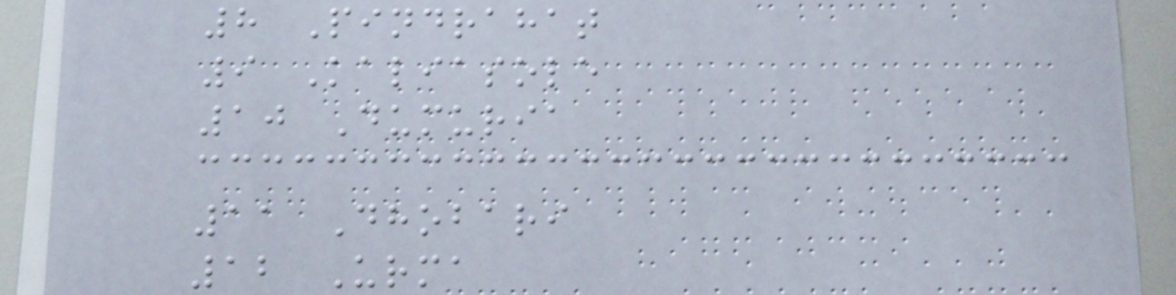8 Pindrahat
9 Kaliasole
10 Dumuria
11 Dhobari
12 Urma
